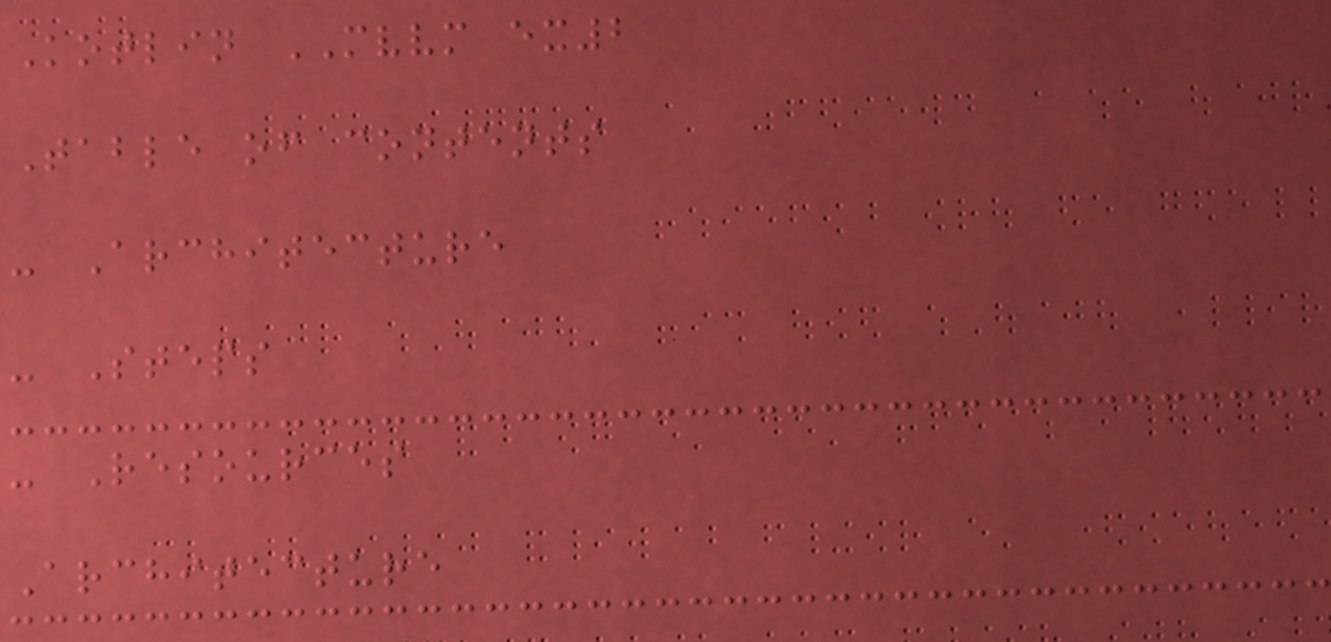Kotlin MVVM ex2
Table of contents
- Architecture
- Steps
- Resources
Architecture
